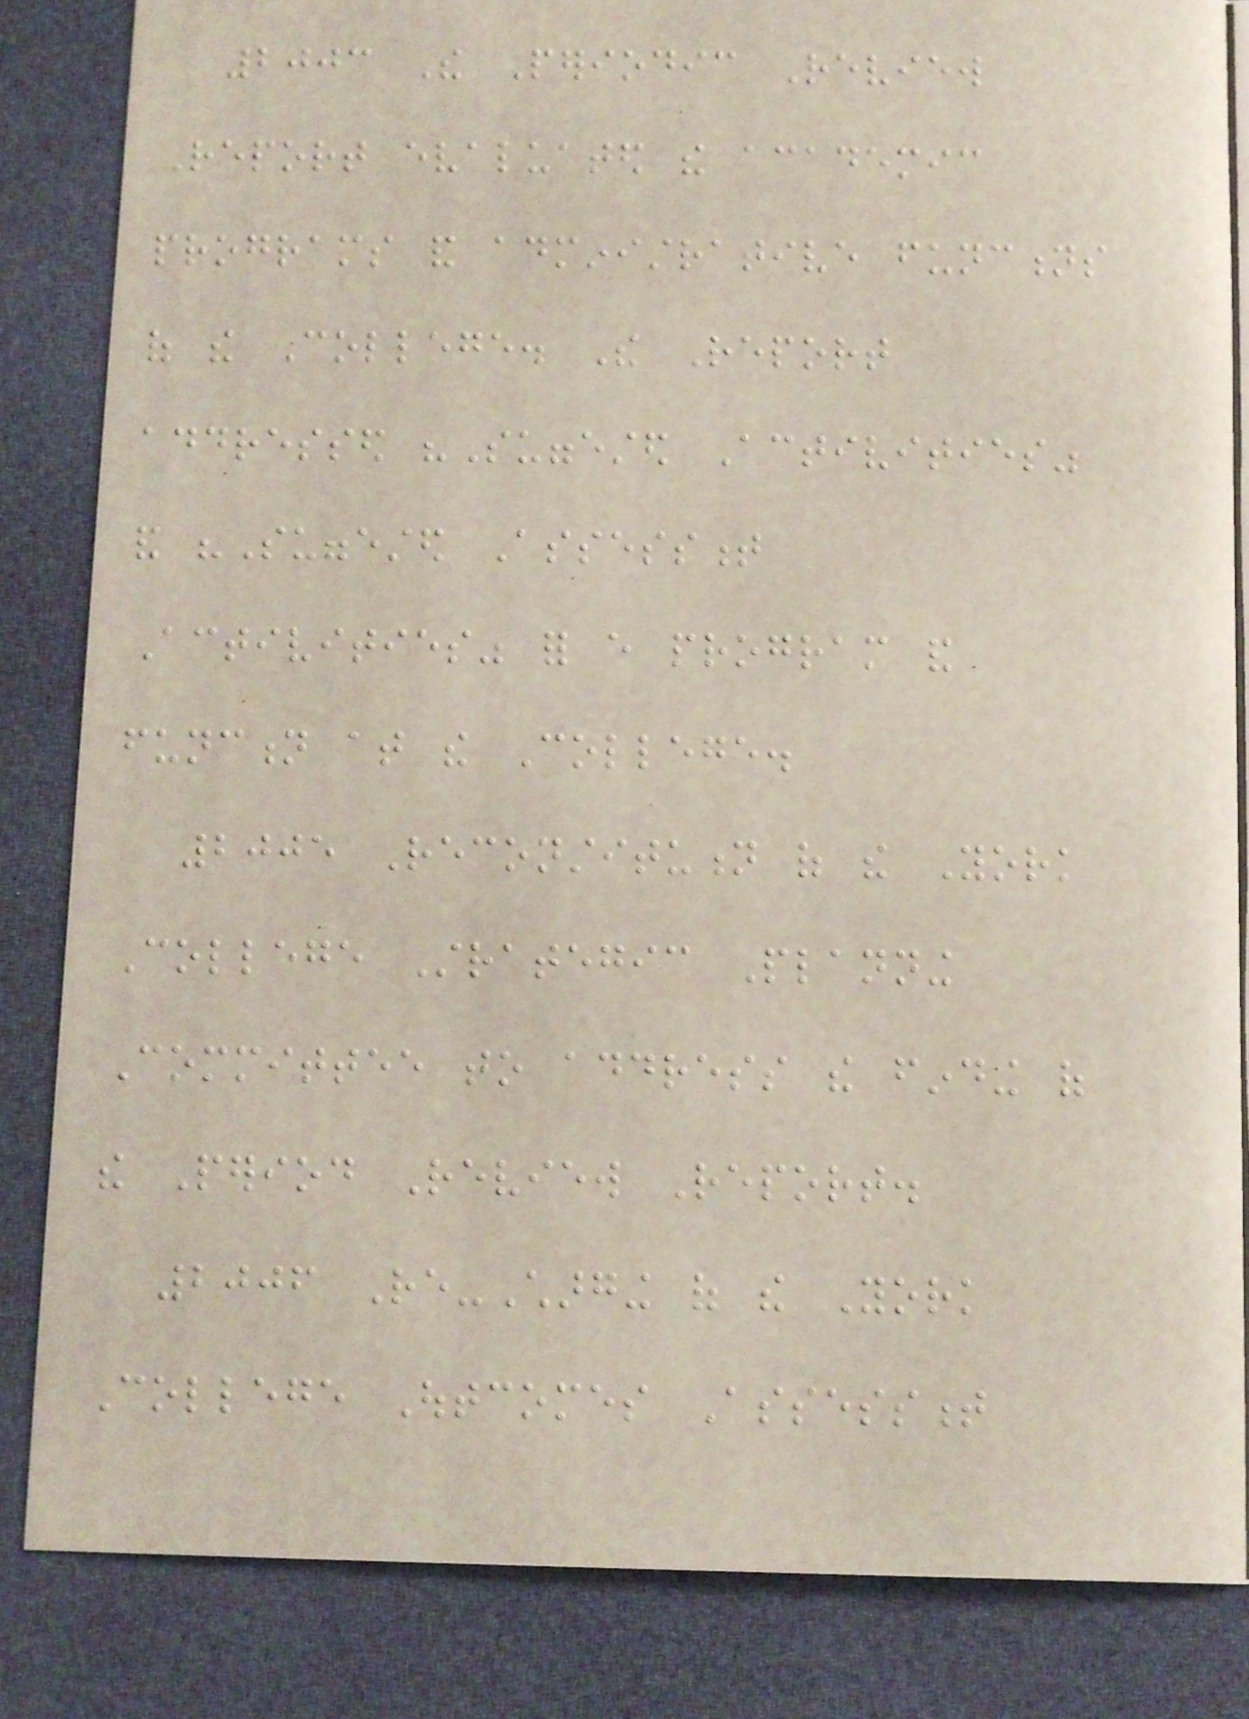2003 The Periodic Review
Report evaluated the academic
programs and administrative functions
of the College. The Report
addressed "Suggested Activities"
and "Suggested Assessment
Activities" for every program and
function at the College.
2005 Reconstitution of the York
College Strategic Planning
Committee to address the finding of
the Period Review Report.
2006 Re-Charging of the York
College Outcomes Assessment
